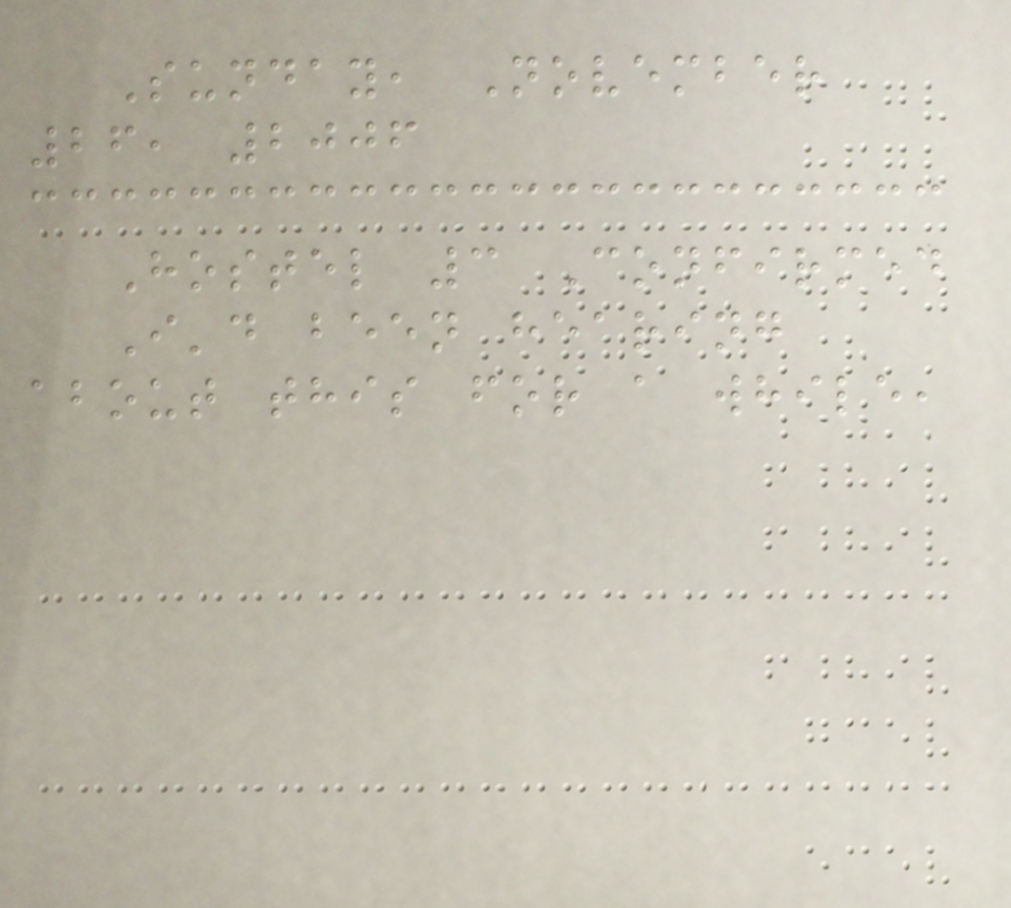Sunday, November
26, 2006
Hostel 3 Confirmed
I'd been hearing
about this for a while,
